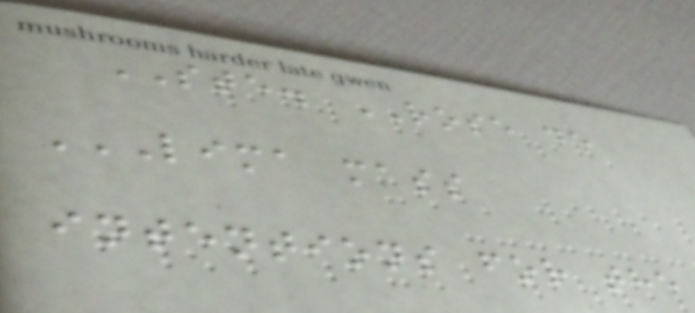STE. ROSE de
LIMA MASS
INTENTIONS FOR THE
